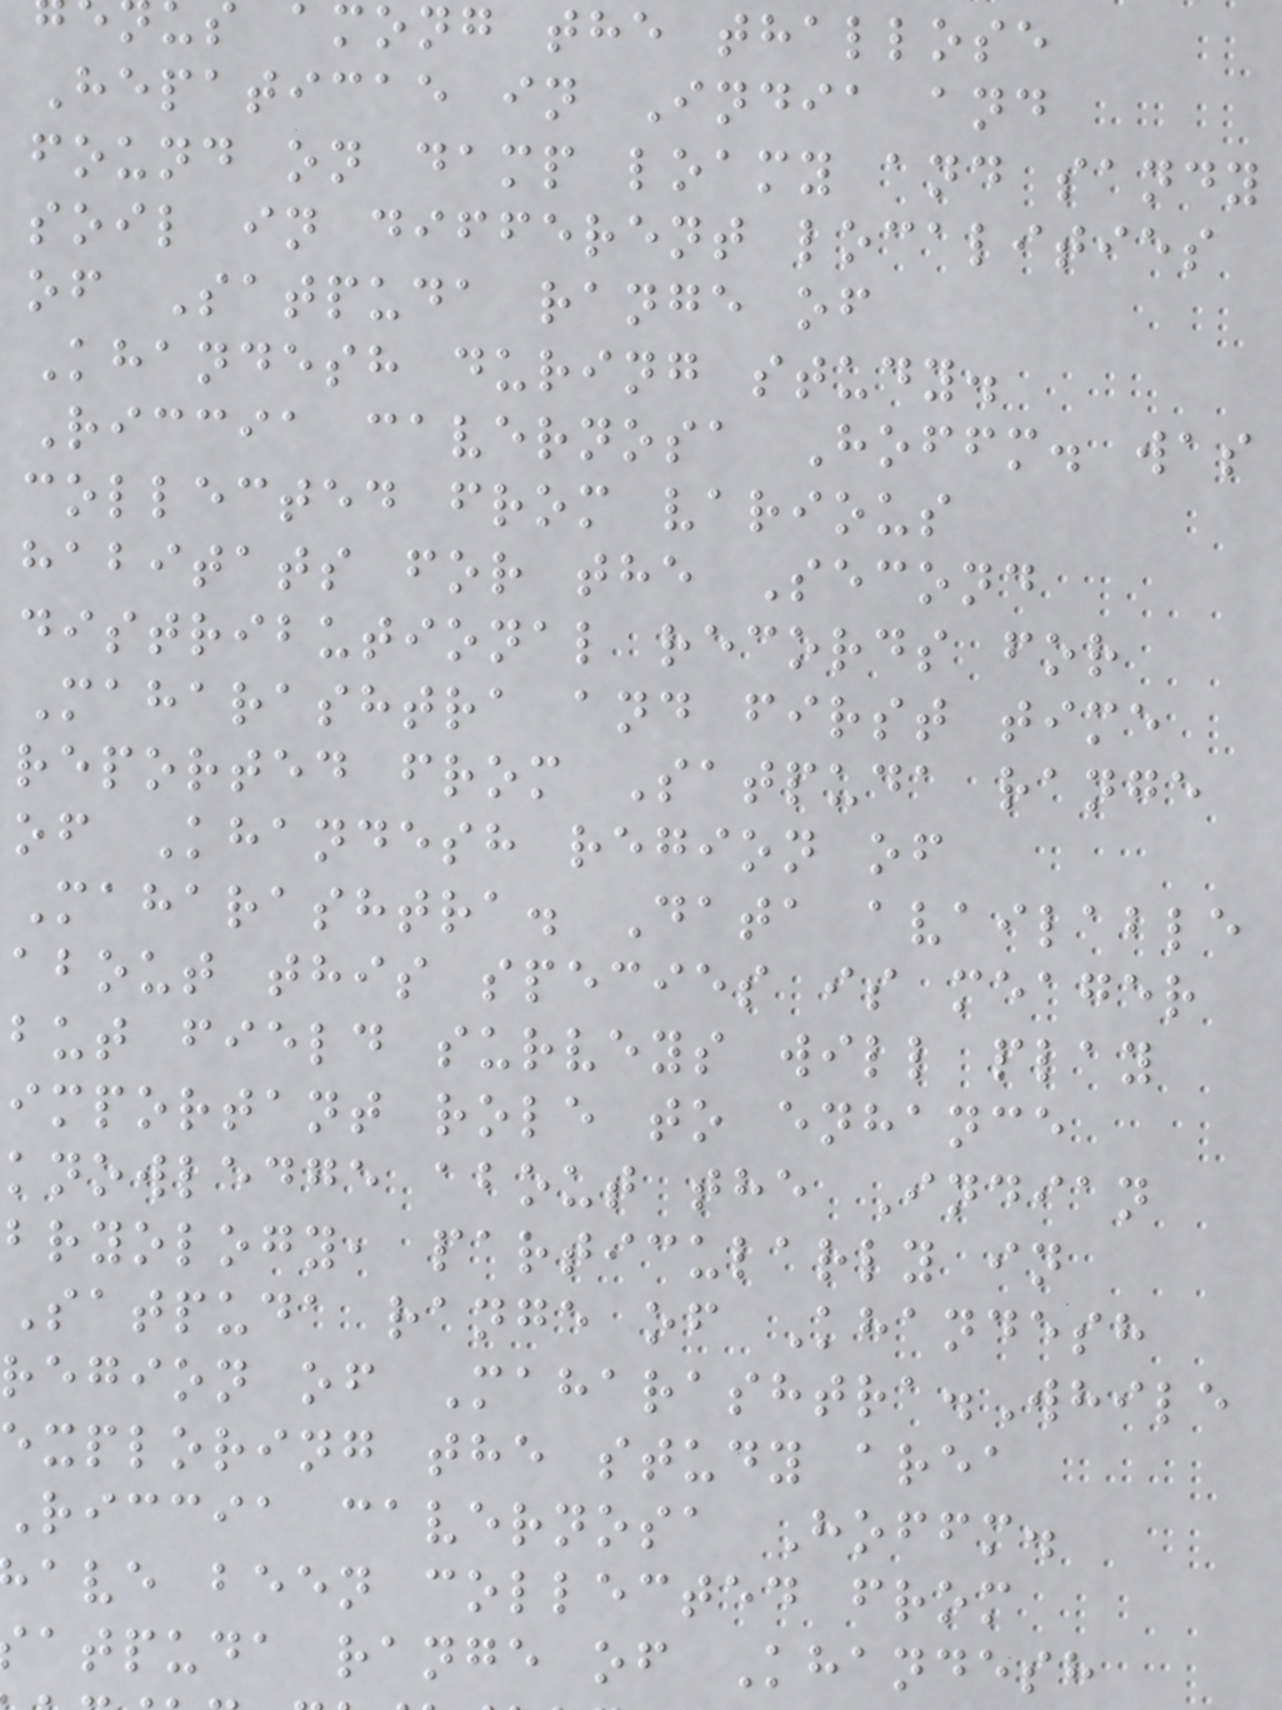among the thallose
Hepaticae in India and
found on damp loamy and sandy
soil in different localities
of Satpuda range of
Khandesh during study.
Riccia cavernosa Hoffm. was
collected from various
habitats for the Second
distributional records for
Maharashtra and first time
reported from Satpuda range
of Khandesh region of
Maharashtra. Data available
about this species is meager
but field surveys will play
important role to enhance
knowledge about the Indian
bryology, particularly in
Satpuda range of Khandesh
region of Maharashtra.While
exploring the study area
riccia cavernosa Hoffm.
ave been collected from
atpuda range of Khandesh
